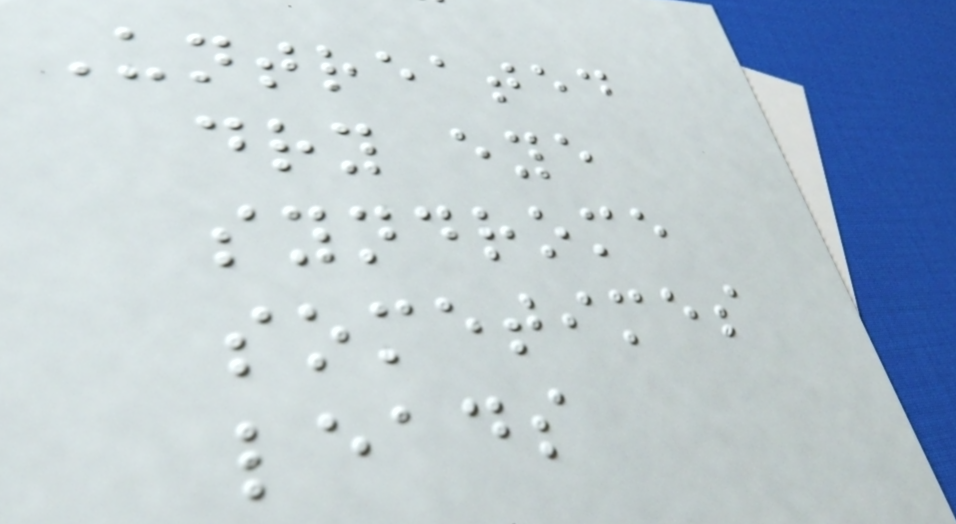Untreated
dry eye
syndrome
sometimes
leads
